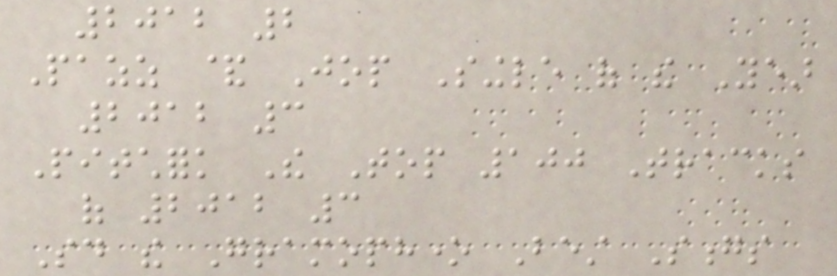2012 2
Pazz & Jop Single of the Year
2012 3
Pitchfork The Top 100 Tracks
of 2012 3
Said the Gramophone Best Songs
